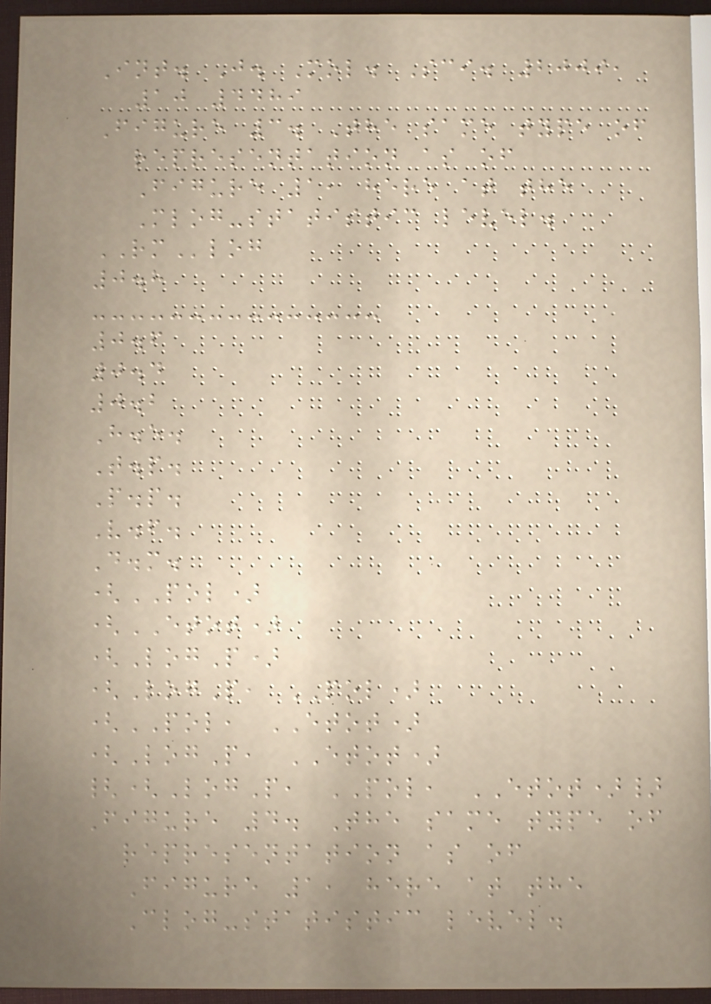Int. J. Mol. Sci. 2009,
10 4489
Figure 3. The same type of
representation as of
Figure 1, here at the
Mlog-statistic level.
RMlog
0.8
0.6
0.4
0.2
H.e.
T.p.
P.p.
V.f.
D.m.
(POL)
(ETOT)
(LogP)
(LogP, POL)
(POL, ETOT)
(LogP, ETOT)
{(LogP, POL, ETOT)}
Figure 4. The same type of
representation as of
Figure 1, here at the
Clog-statistic level.
